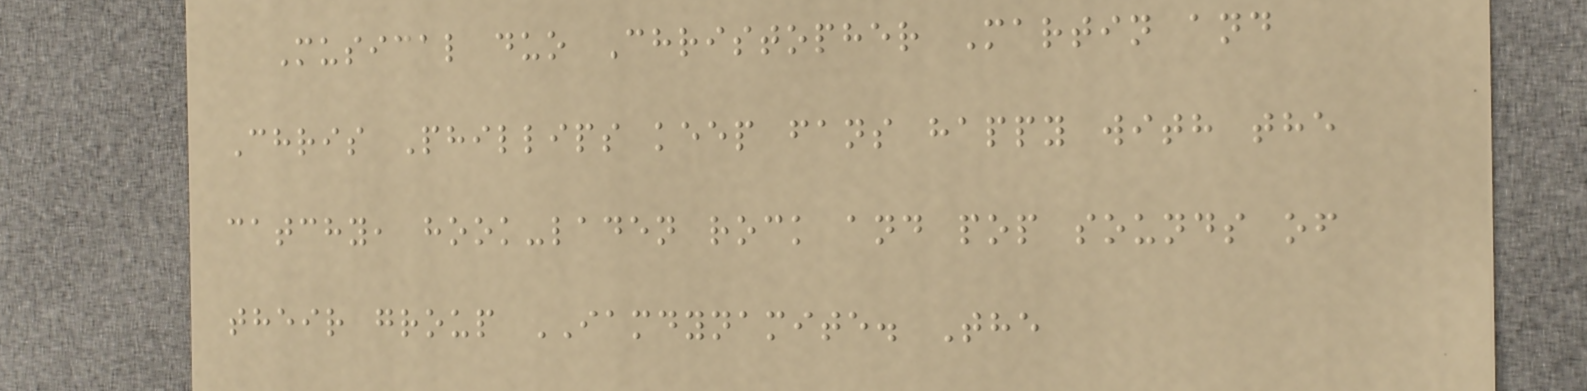Musical duo Christopher Martin and
Chris Phillips keep fans happy with the
catchy, hook-laden rock and pop sounds of
their group IAMDYNAMITE. The
